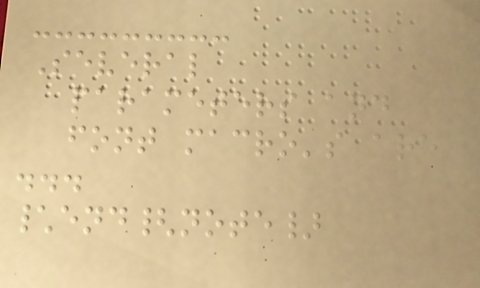Several
parameters and
font macro's are
...
\end{note}
